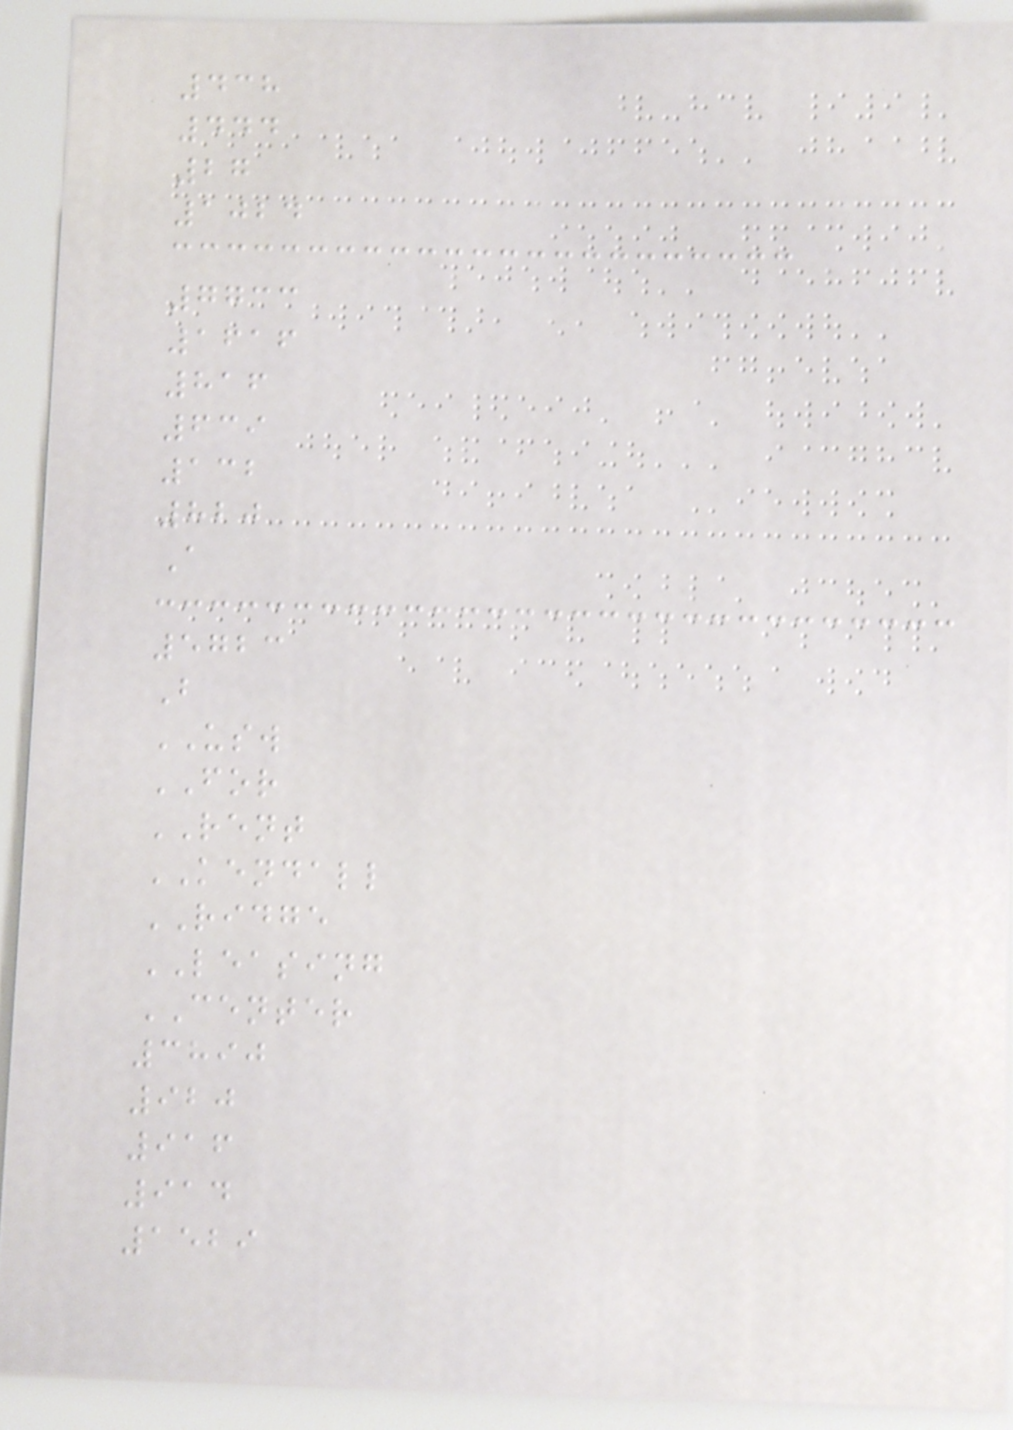438
444
27
1024
7733
1616
816
639
132
820
A
5723
B
USW
FOR
RENT
KENDALL
RIDGE
LEASING
CENTER
3890
920
916
914
1529
